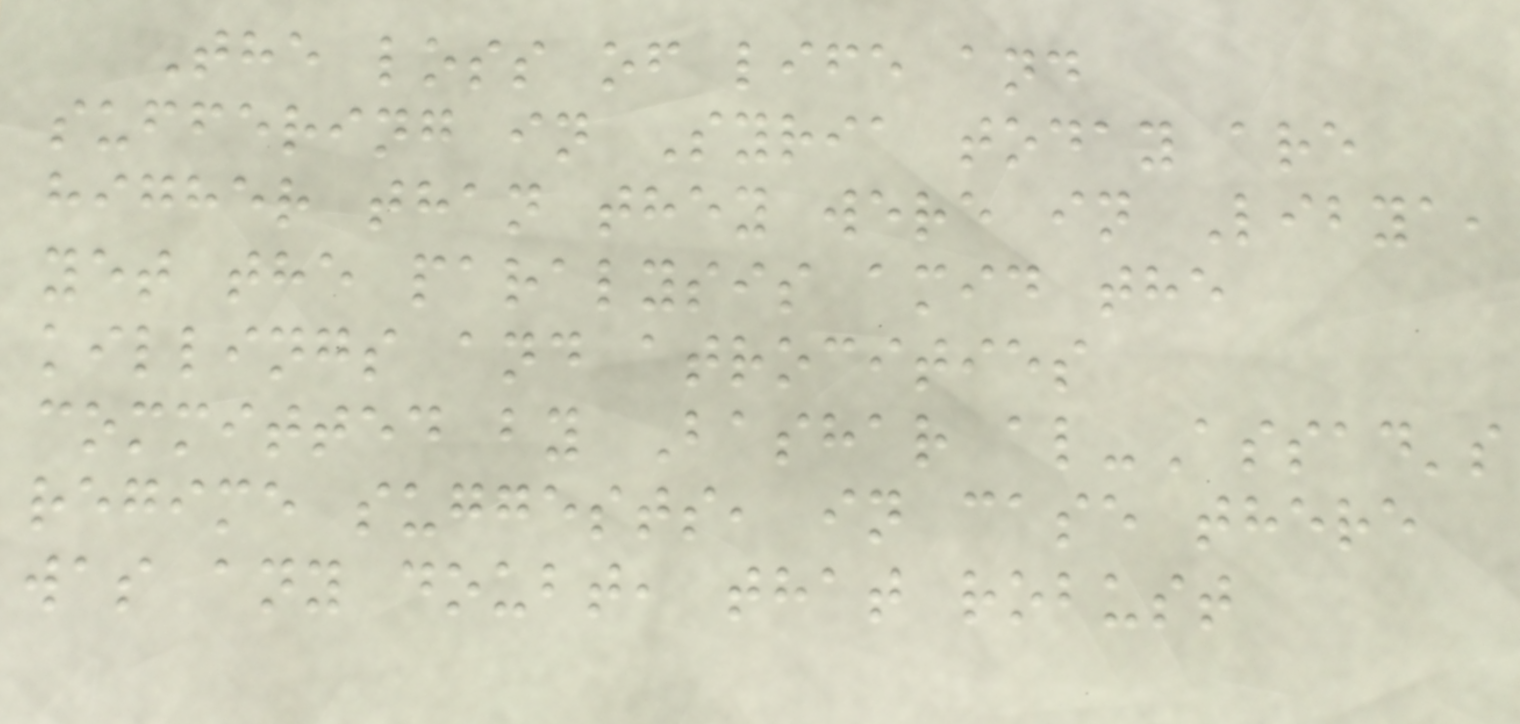The loss of life and
suffering in Syria today are
higher than they were in Libya,
yet the paralysis amid the
killings and atrocities
committed by Bashar al-Assad's
regime suggests, in case there
was any doubt, that robust
